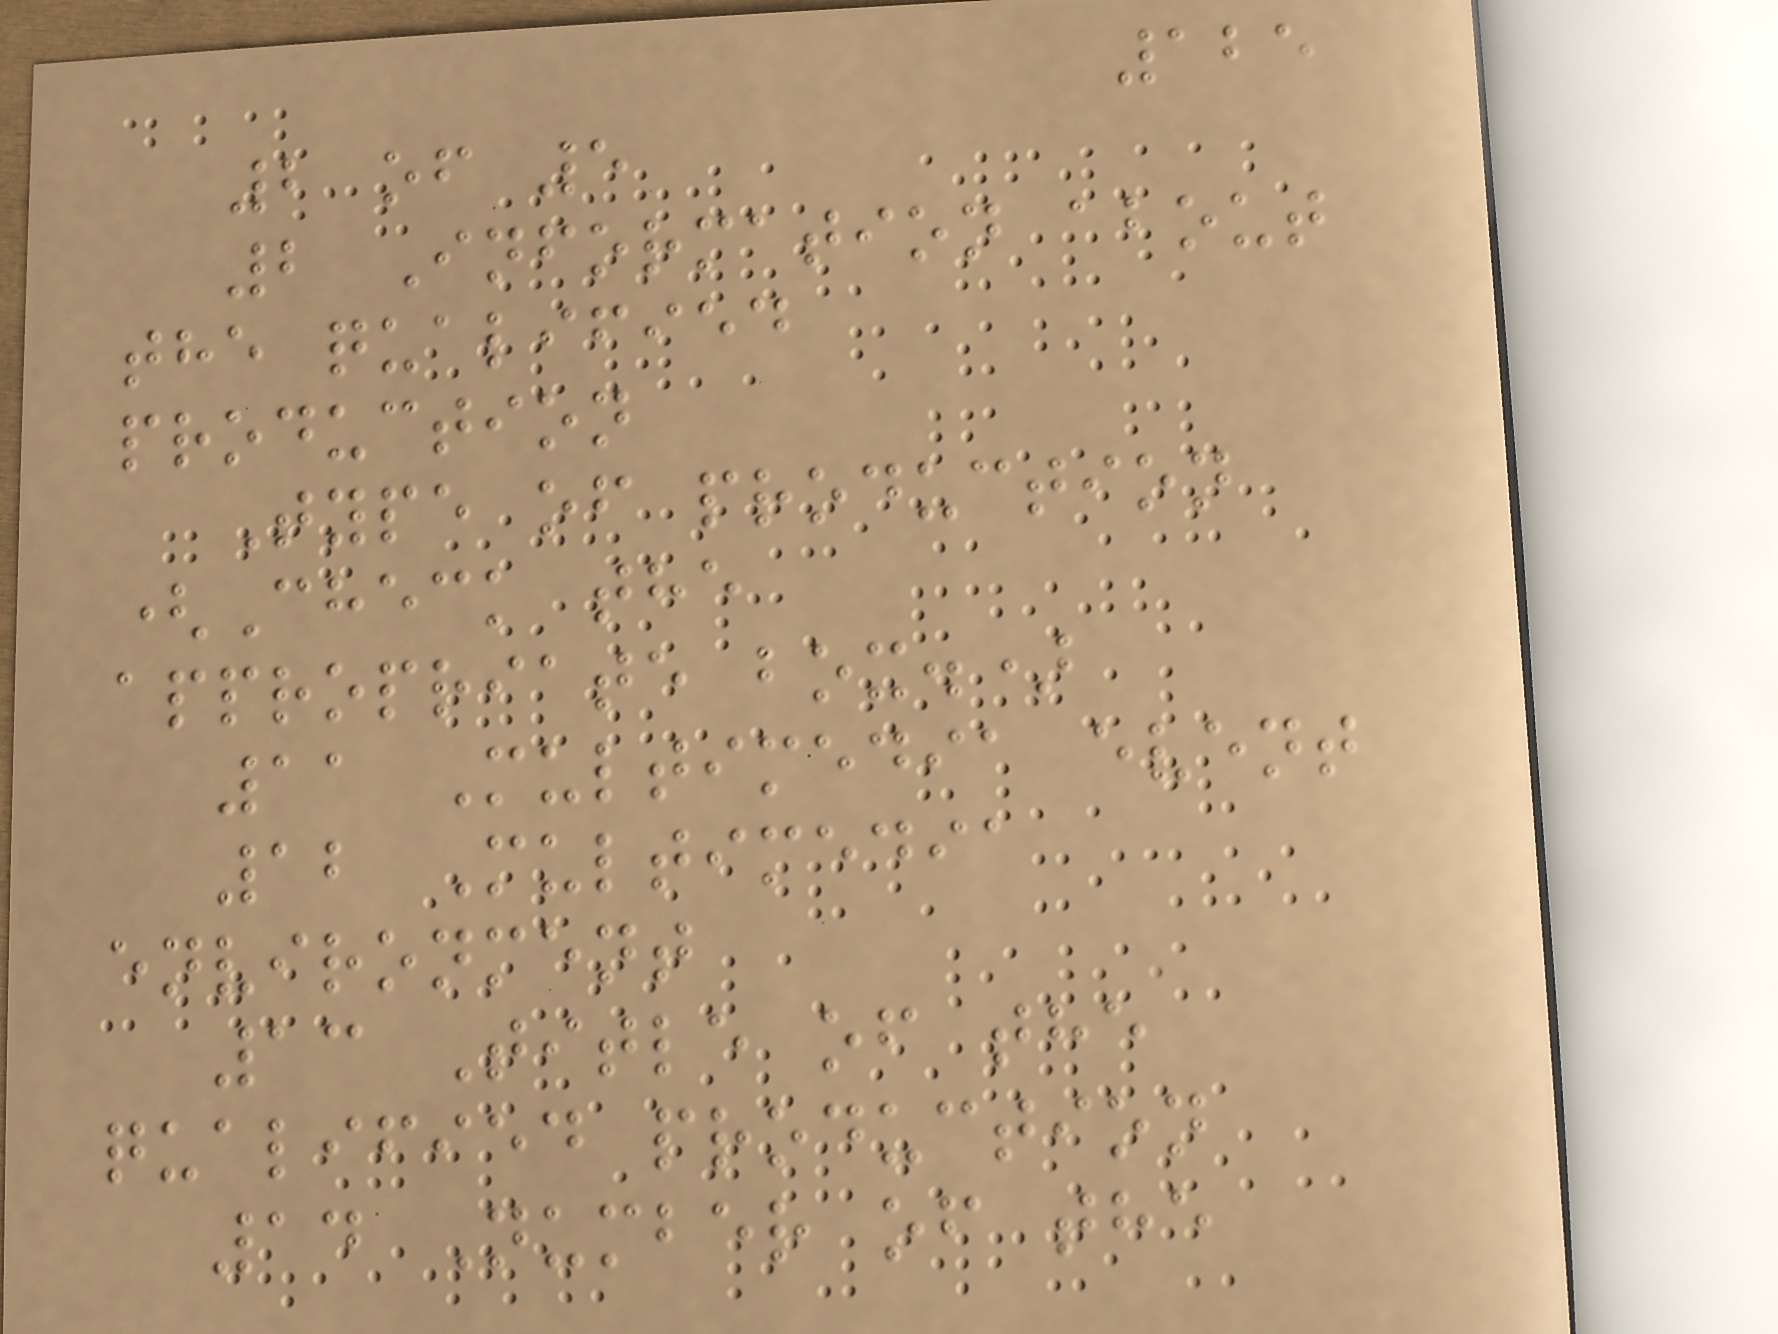125
2 of 5
2 Information about
the qualified
production
Type of production
(Check the
appropriate box.)
11 Multimedia event
12 Multimedia
environment
13 Title of the
qualified production
14 Number of the
